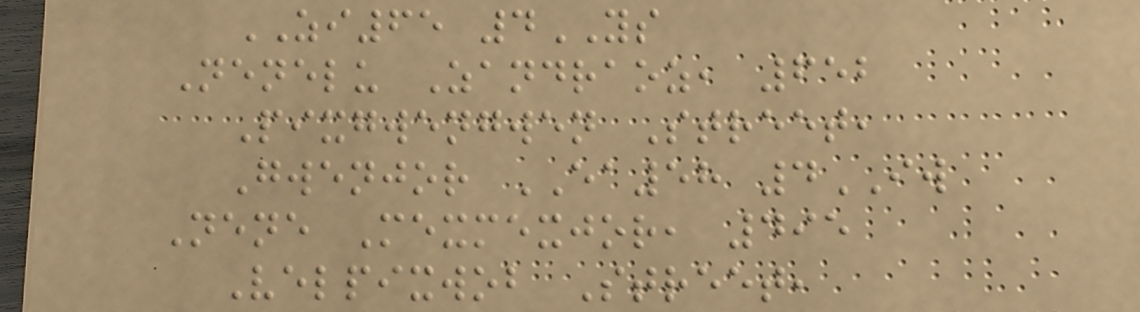ZI65 4YS
Nenelu Zandraoz, 652
Pixgwengwen Street,
Gwenjor EA58 4IW
Nene Mexmexjor, 495
Velpixwob Street,
